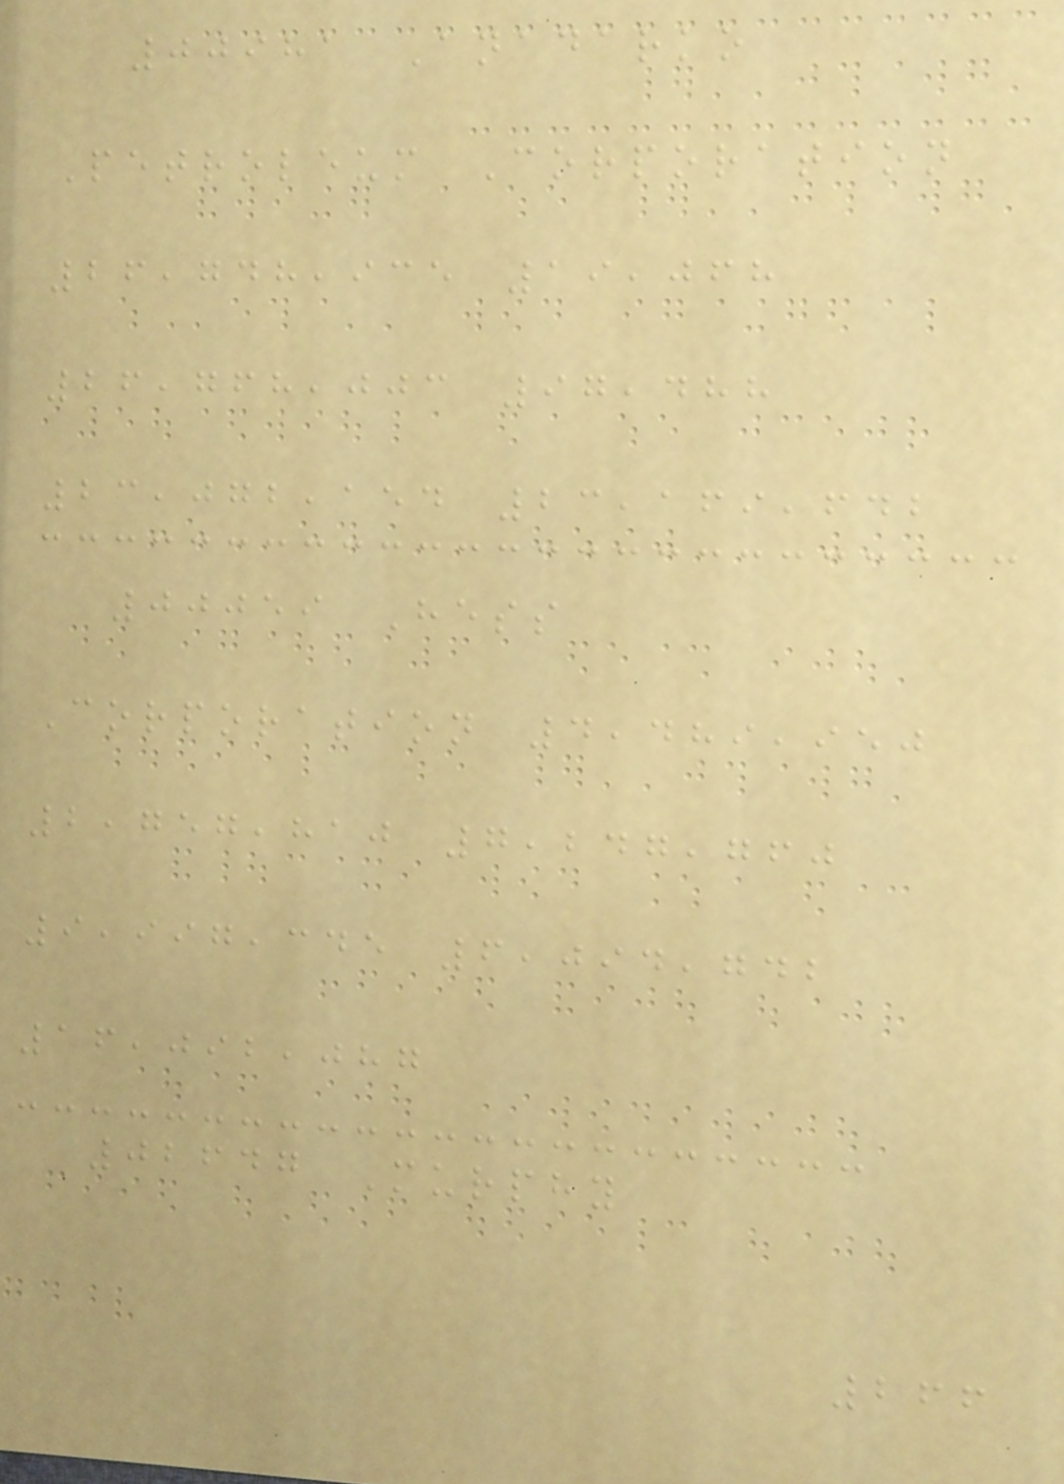00981 Anadarko
Petroleum Corporation
26,748,935 19,068
26,768,003 97,488
23,072,154 23,169,642
00059 Hess
Corporation 4,489,950
2,757,810 7,247,760
9,997,345 6,094,742
16,092,087
02647 Murphy
266
